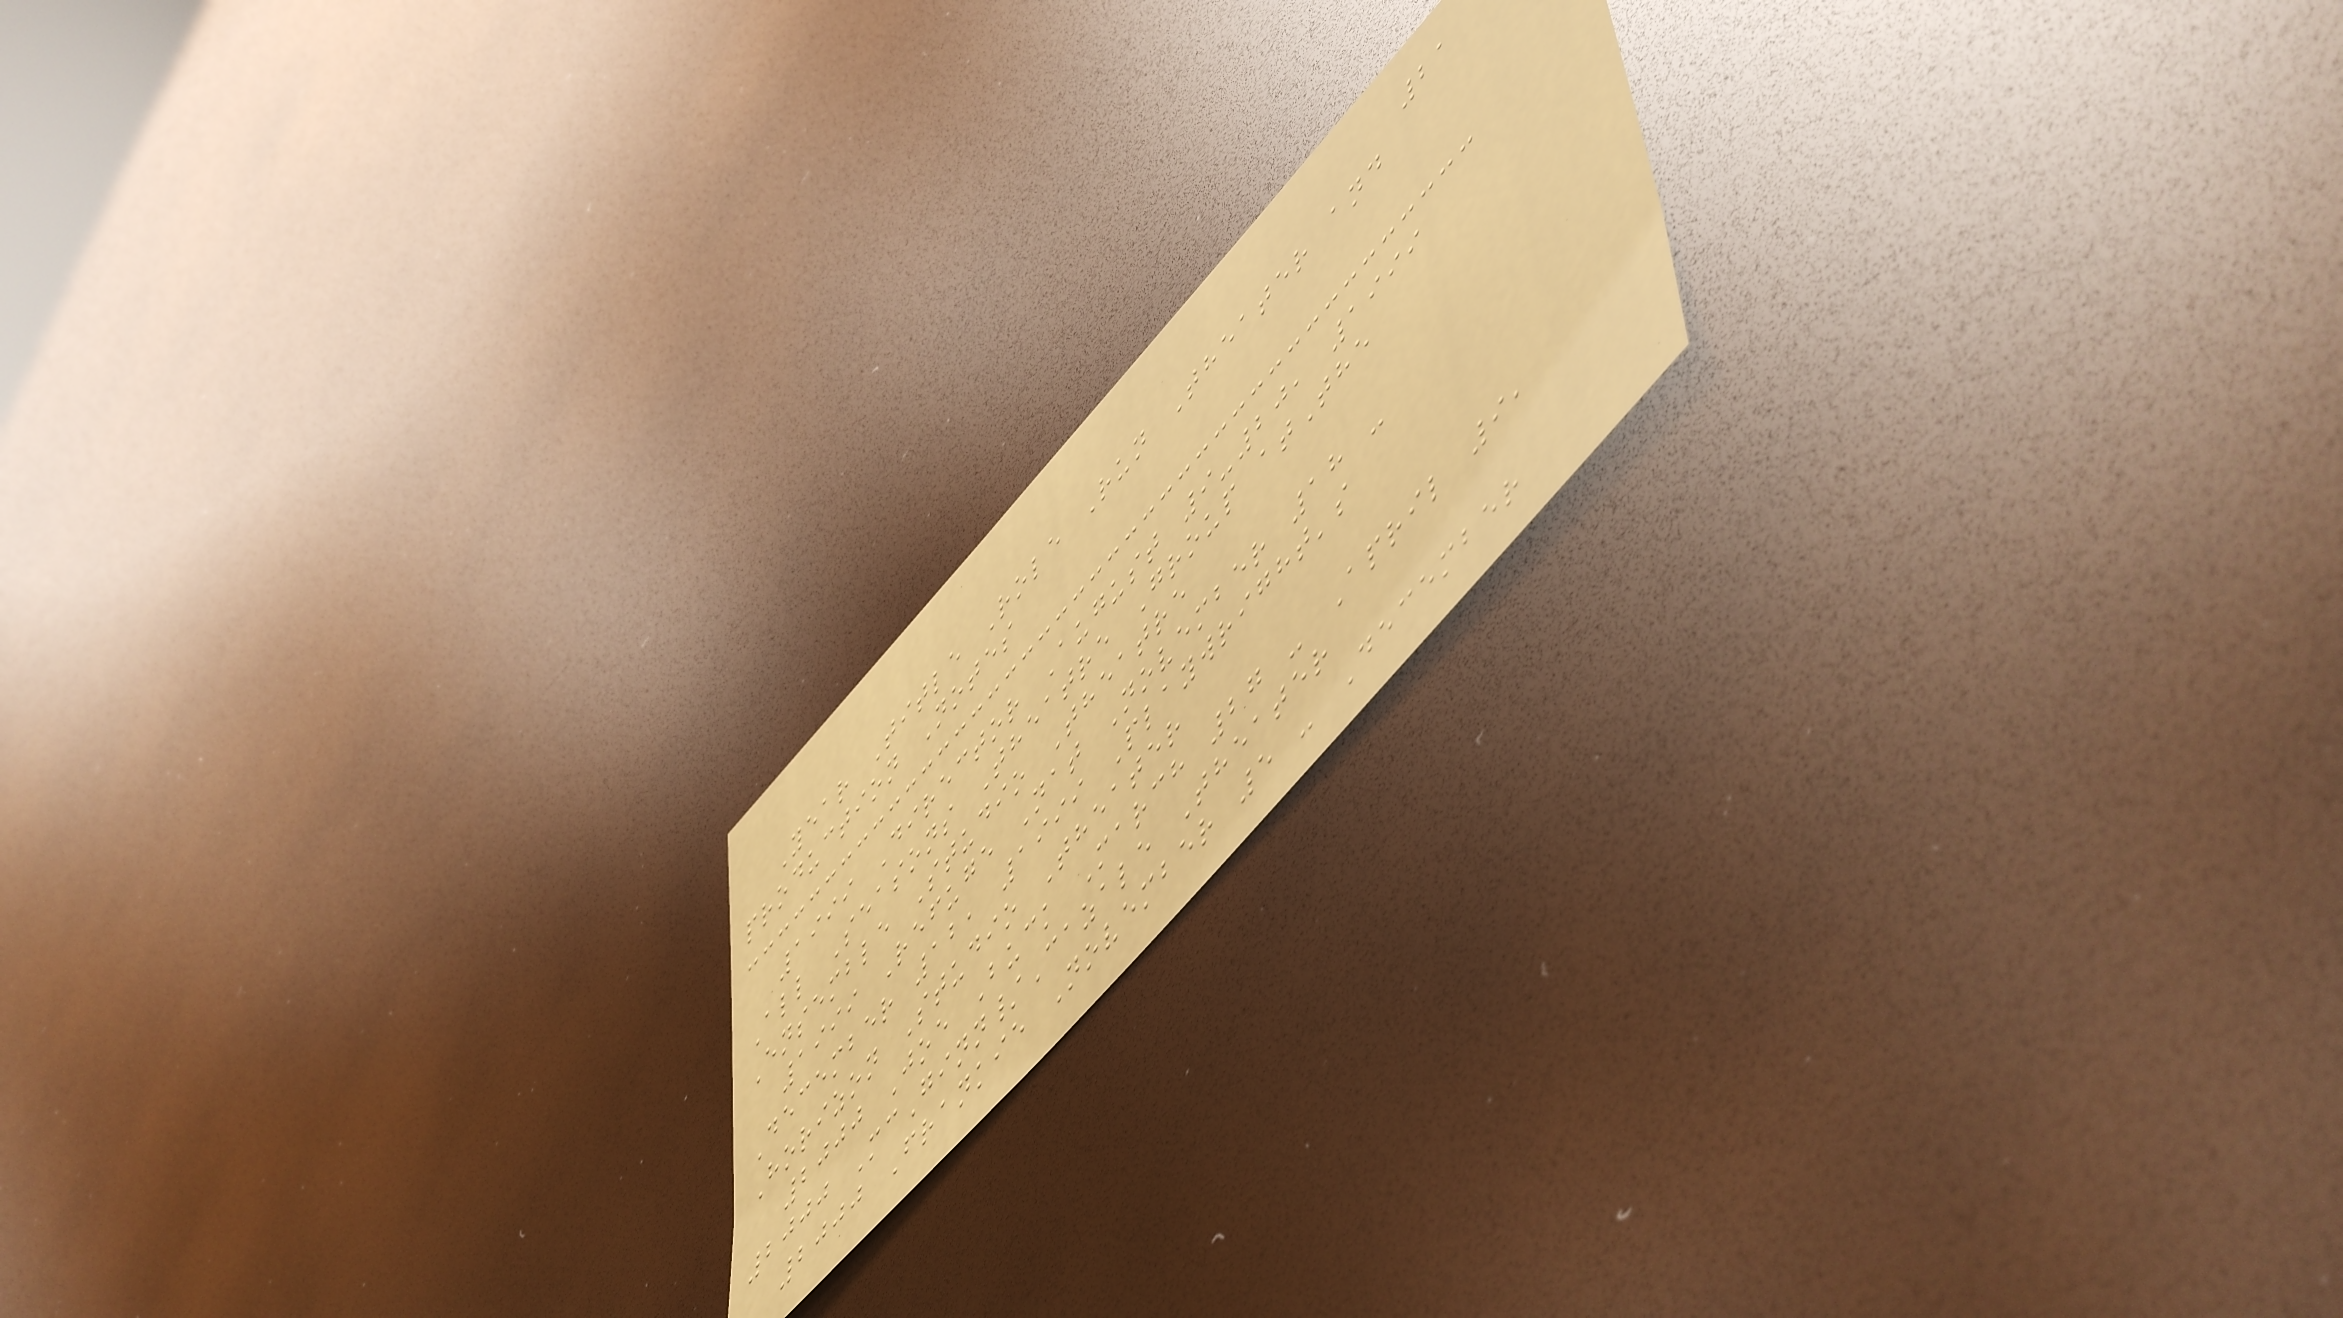21
Year Title Role Run Theater and
production Notes
1999 Director August 9-20, 1999
All Seasons Theatre Group atThe
Ensemble Studio Theatre
1999 Refuge Nat November 18 -
December 12, 1999 Playwright's
Horizon Studio Theater
2000 Joe Buck March 27 - April 9,
2000 McGinn/Cazale Theater
2000 Frankie November 5 - December
